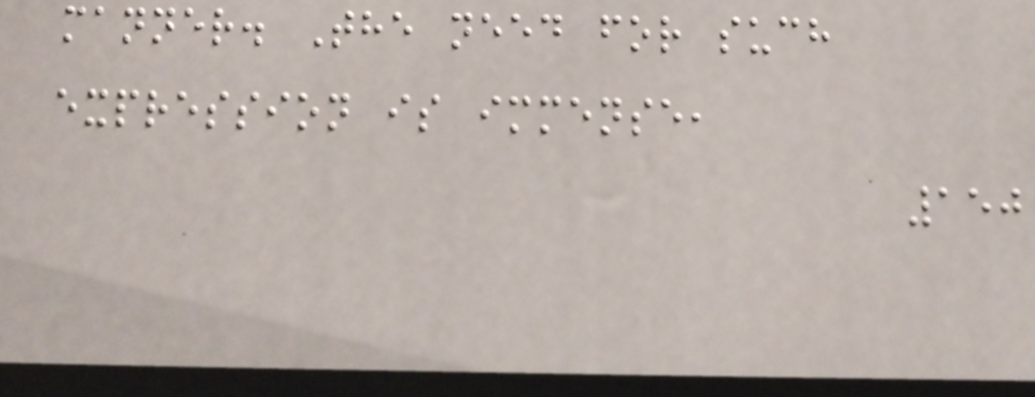manner. The need for such
expression is immense,
150
